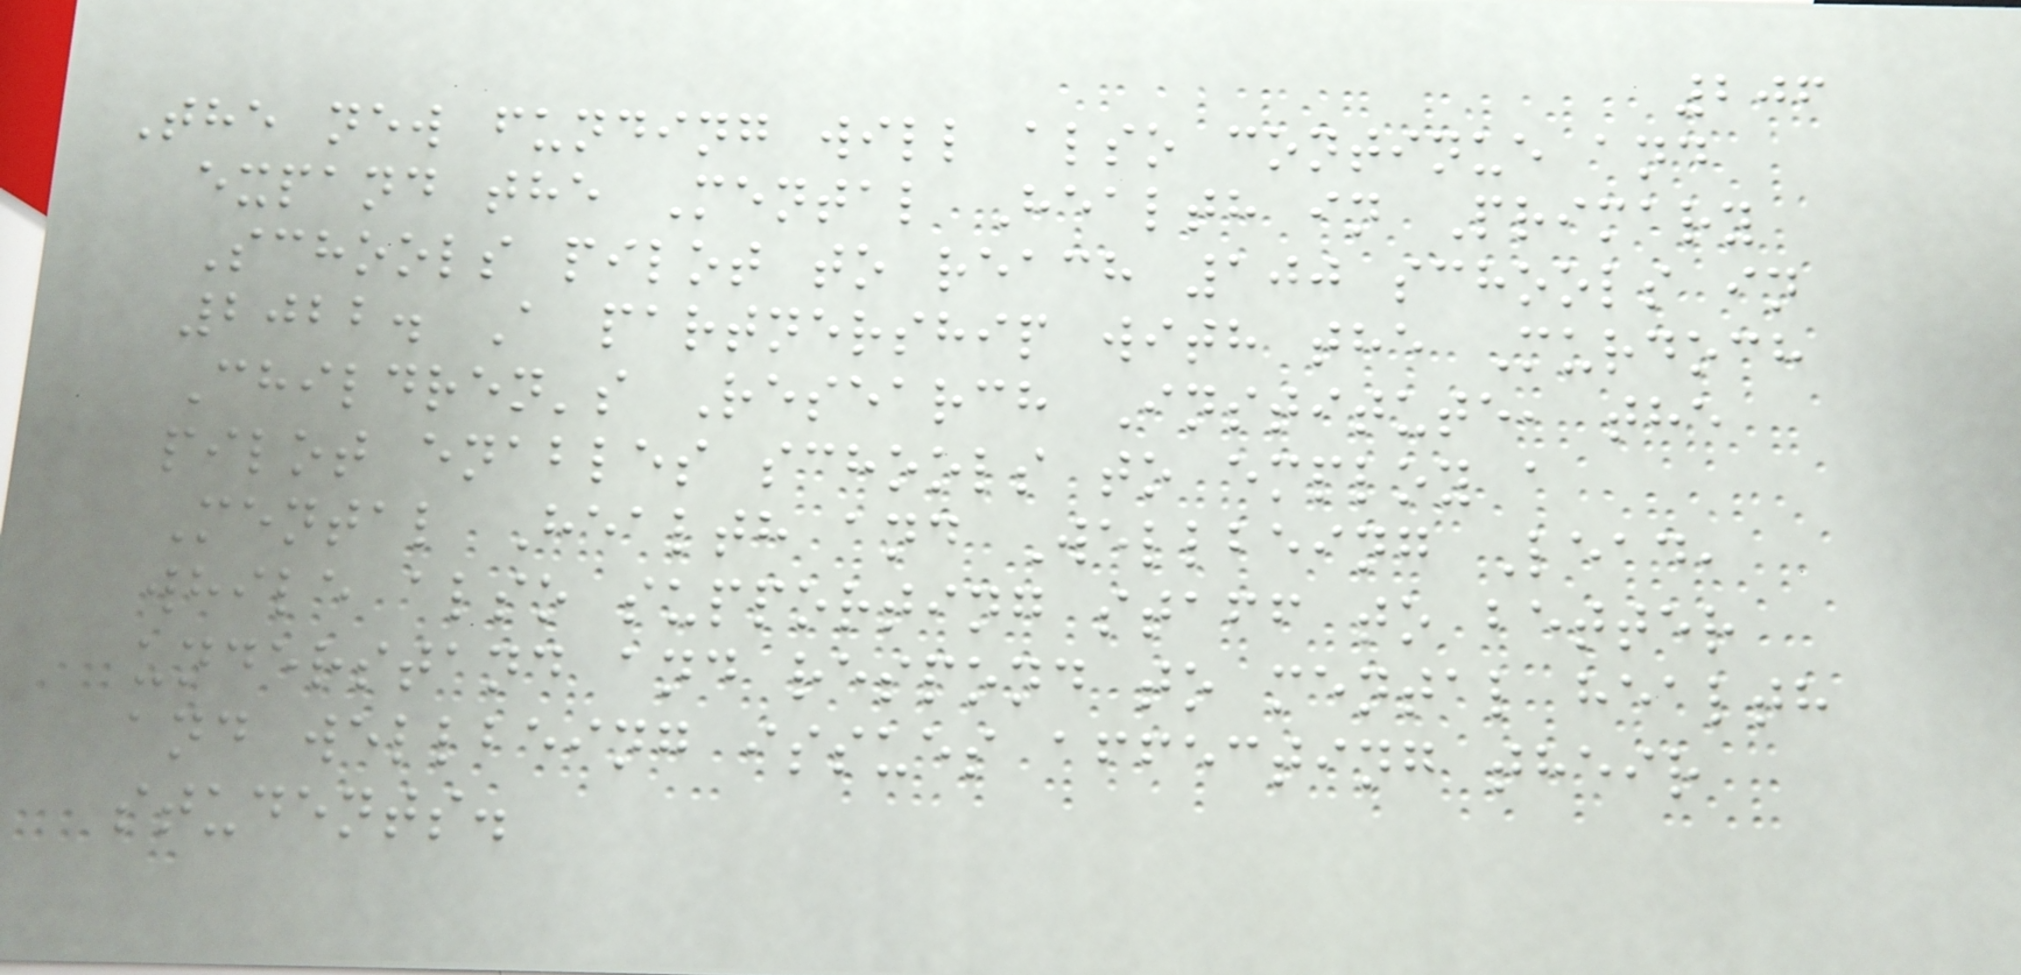206
The new funding will also continue and
expand the Mental Health in Primary
Schools pilot to reach 100 schools in
2022. A partnership with the Murdoch
Children's Research Institute, the
pilot enables schools to employ a
Mental Health and Wellbeing Lead,
while also supporting staff to better
understand and respond to mental health
and wellbeing issues affecting their
students.
